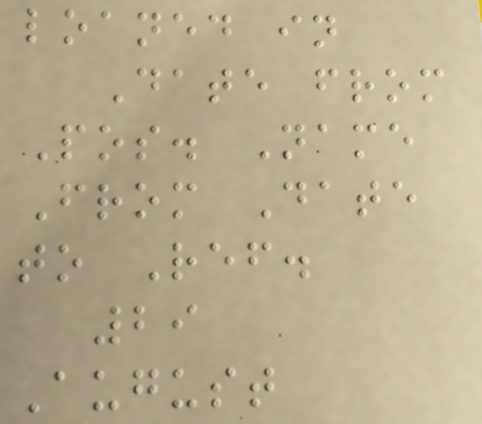loaned in
Date from
Pos. Name
From Date
to Ref.
29
August
